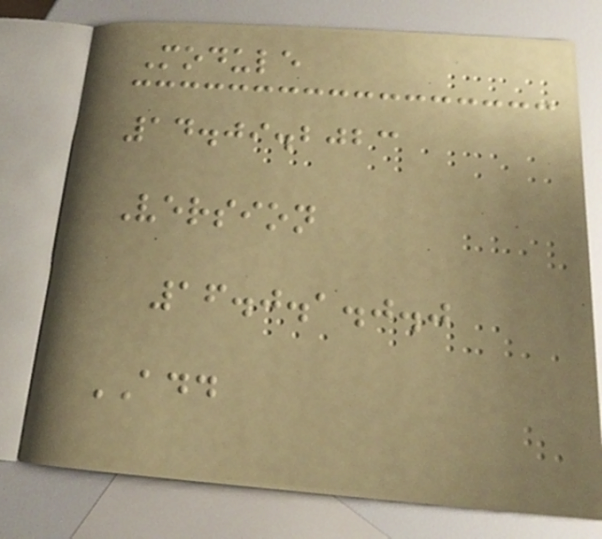Module
14.09.2023
Version
16.0.1.0.0
ADD
